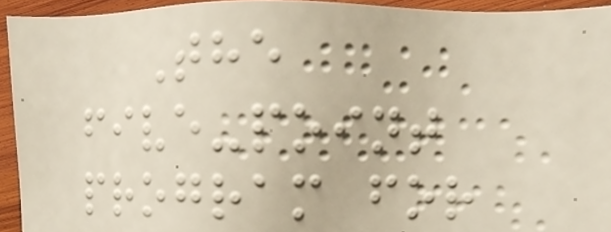The
five-point
program for
